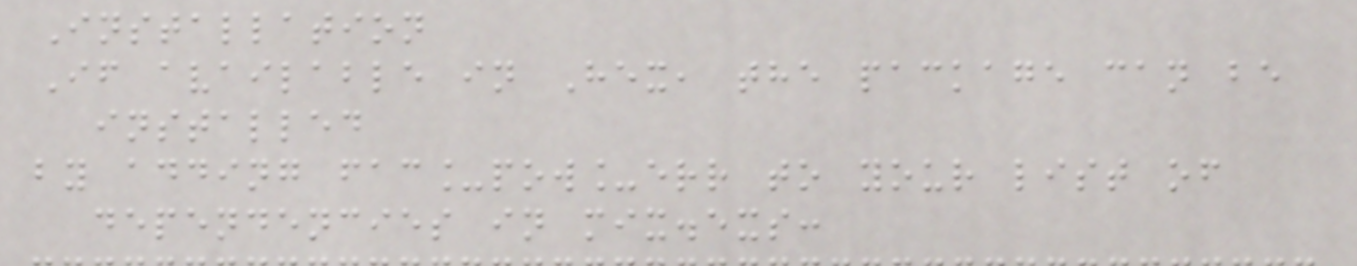Installation
If available in Hex, the package can be
installed
by adding fac_pow_err to your list of
dependencies in mix.exs:
